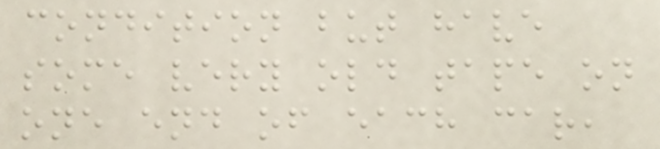condition but have
some very old tape on
one end of each car,
